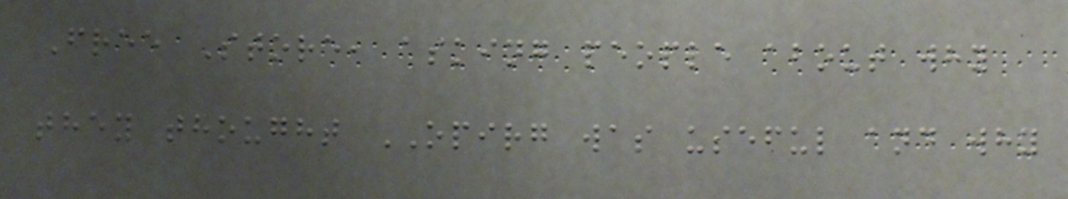Free Store, asking people about why
they thought OPIRG was useful and why
